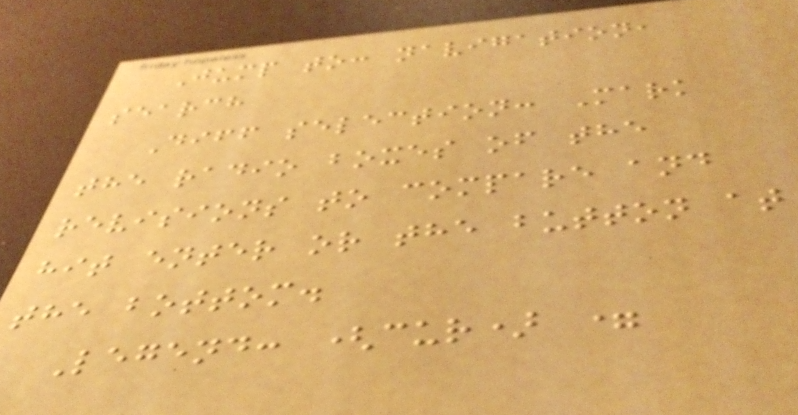Jump to: navigation,
search
Diff selection: Mark
the radio boxes of the
revisions to compare and
hit enter or the button at
the bottom.
Legend: (cur) =
